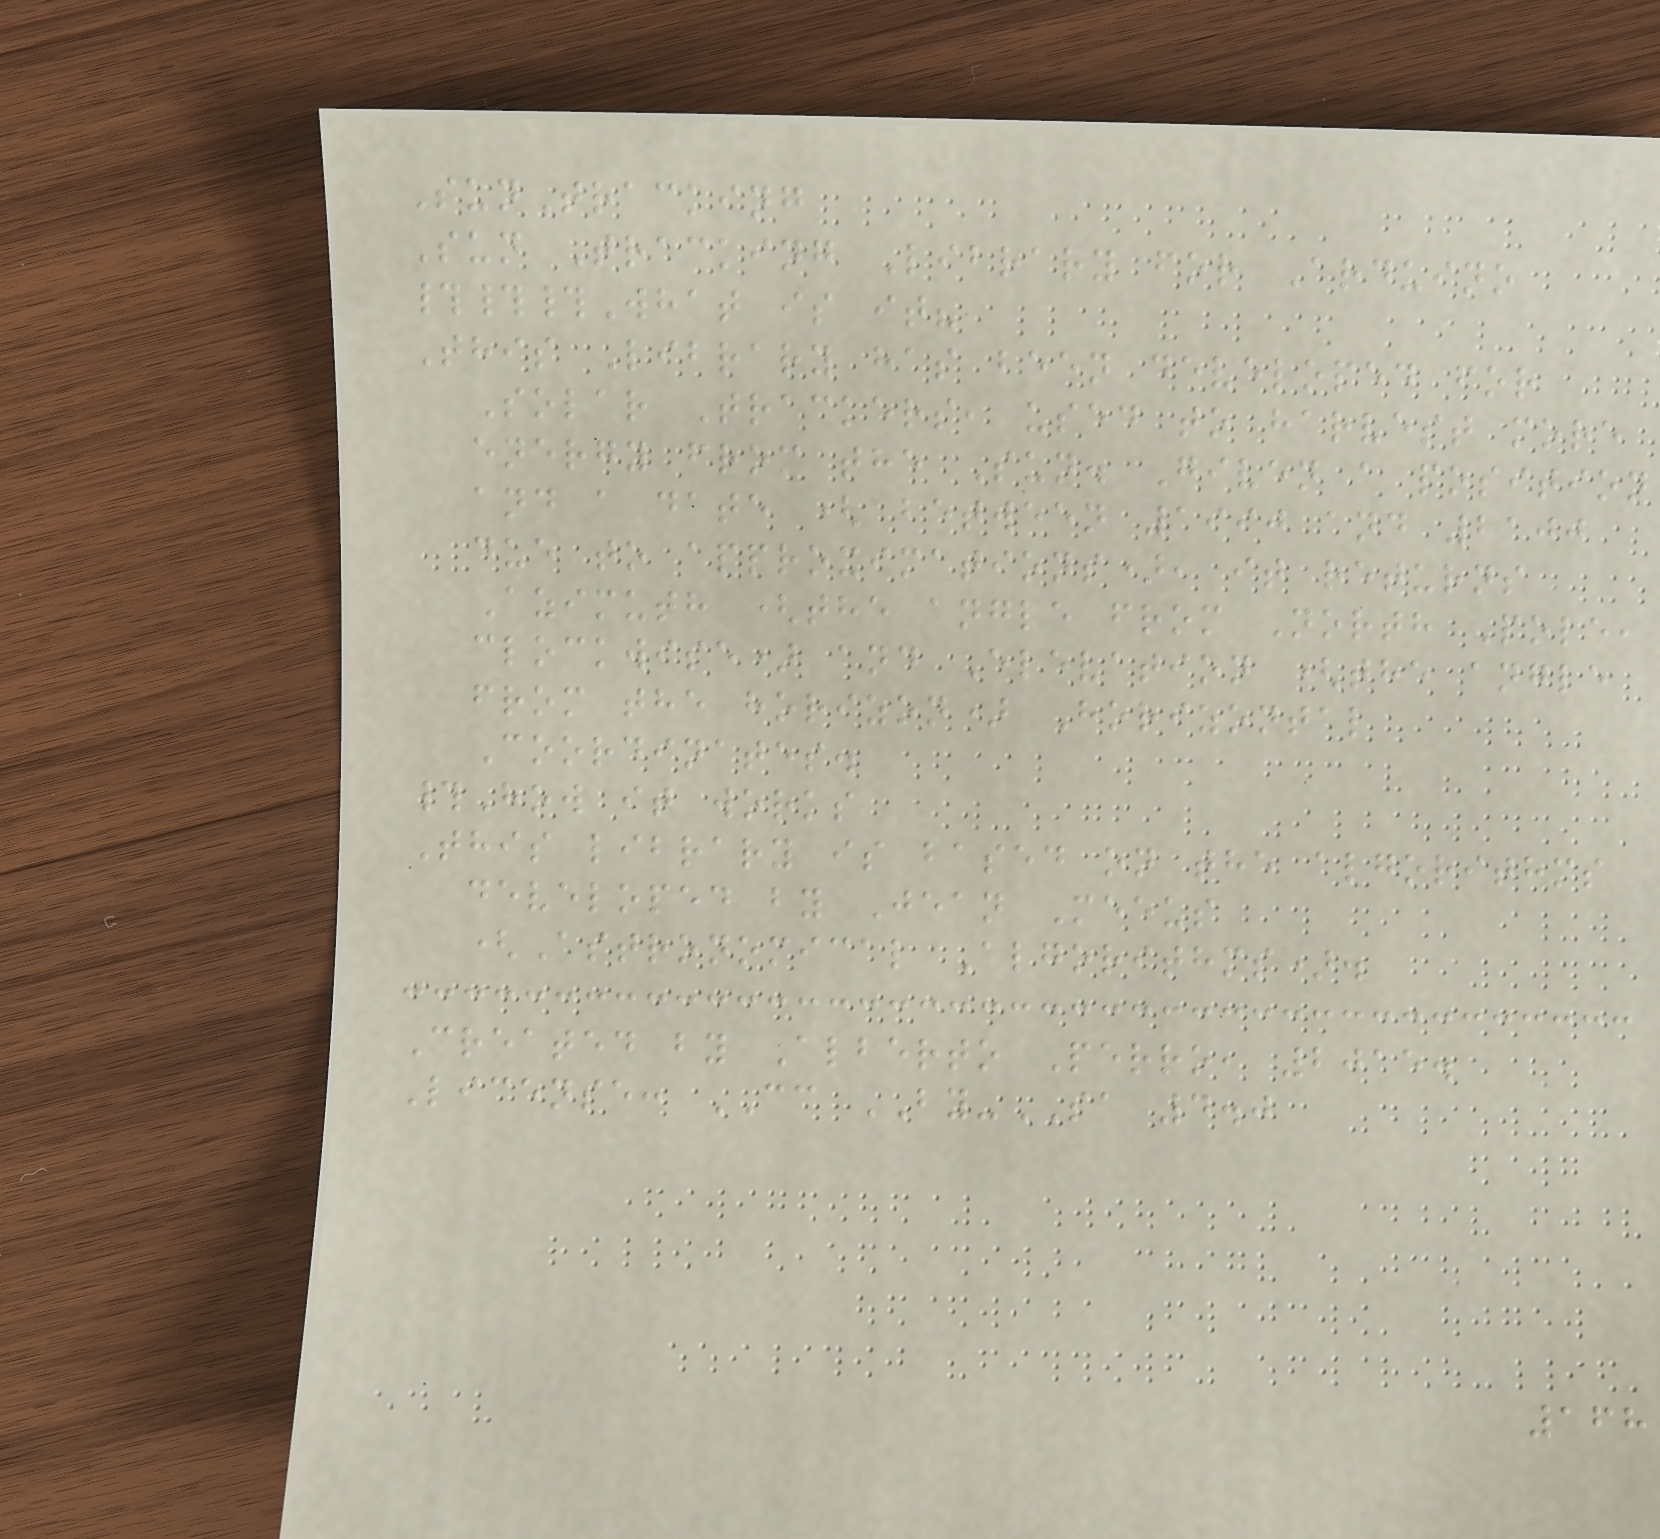SunTracking
Sun Tracking Library for Arduino
###What is it?
This Library has been developed for
Solar Trackers, used to harvest more
energy from the Sun. Given a position
and a date ( between 1990 and 2100
due to approximations), it returns
Azimuth (the angle from North Pole,
clockwise) and Elevation (the angle
from the horizon) Horizontal
Coordinates.
#How it works
This library is based on the algorithms
developed by Jean Meeus
(Astronomical Algorithms).
Created by Alberto Perro, 2015.
License: CC BY-SA 4.0
168
